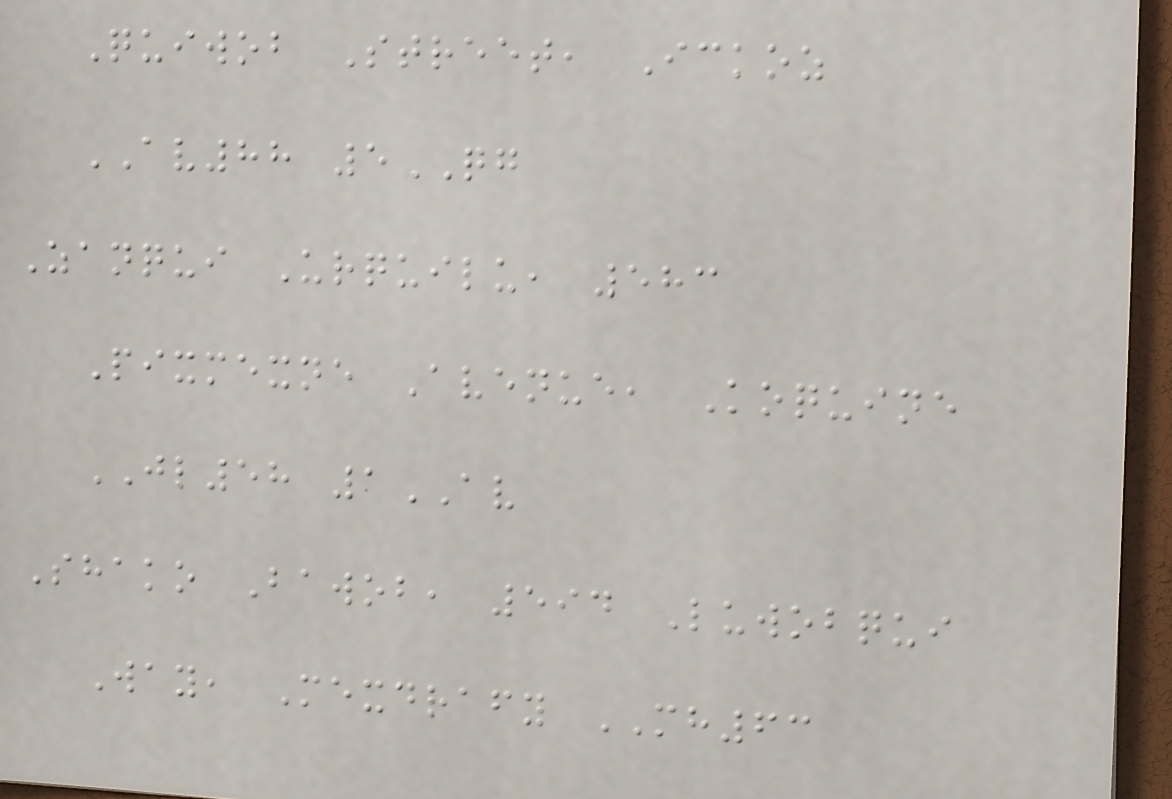Quiwob Street, Ickoz
AV88 5QG
Zanqui Urquilu, 583
Pixmexne Avenue, Koquine
JL58 1AV
Shako Bawob, 594 Luwobqui
Way, Mexdrafy MH63
